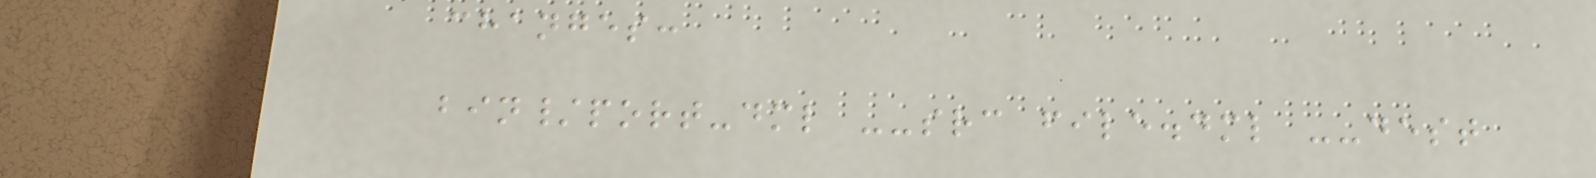changes:
bin/port-dml --src file.dml --dest
